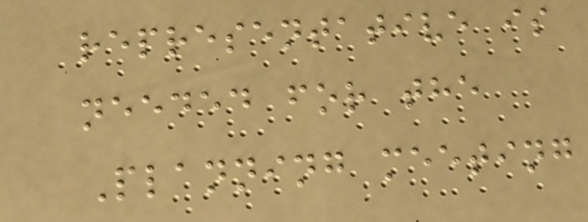representative is
needed for the
Planning meeting
